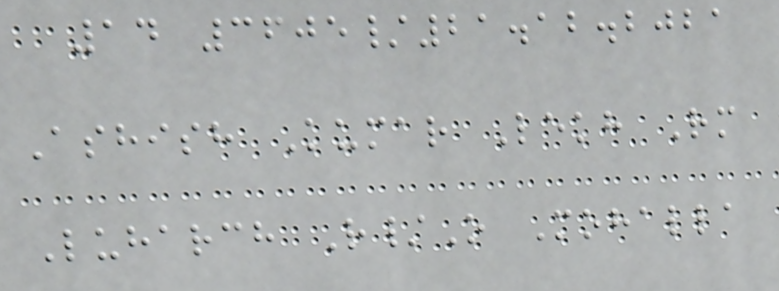14 3605/21.12.2021
Ashish Kumar Lekh Rm
Luharch R/O Mohalla
